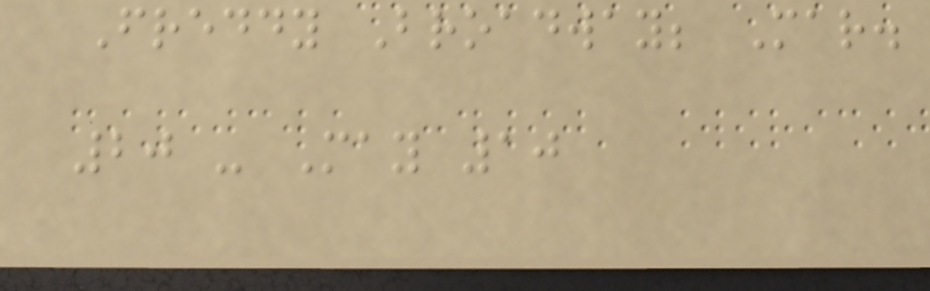Freddy Broadway; Mar.
20 - May 10
